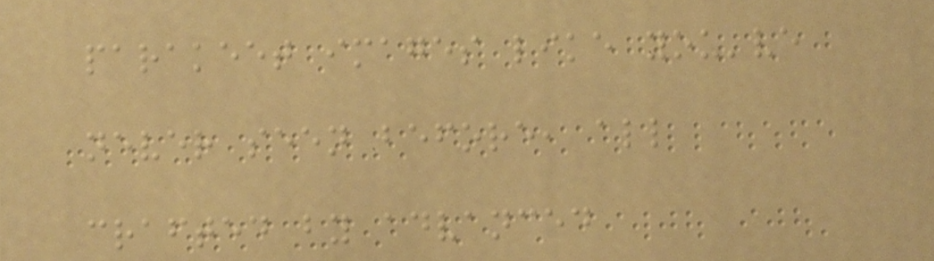parakeet images like you've
never seen before, all
crafted by advanced
